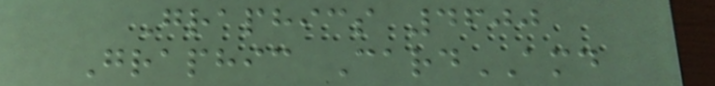Graphics 4600
Graphic CardAMD
